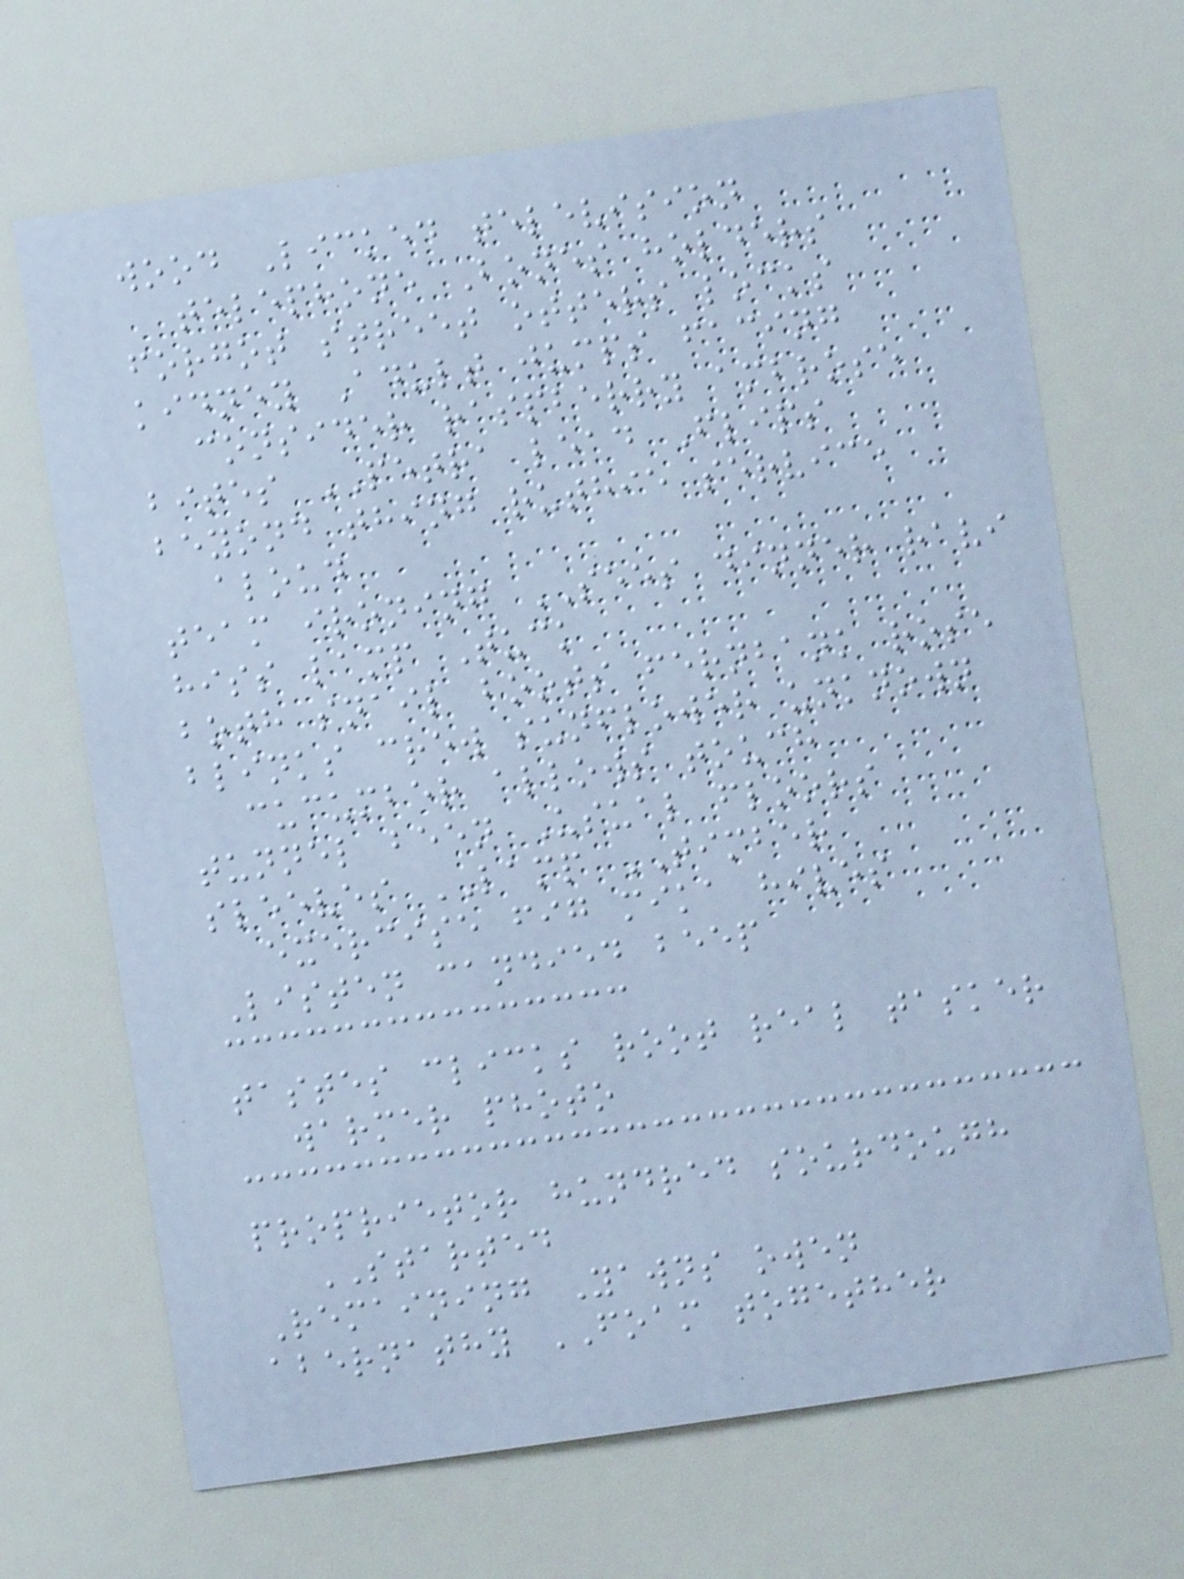wood Licked television
telephone Bones holders
forgot street otters locks
kidney Adult jumps facing
consider raspberry ambrose
bites PETRA lead Flips
beyond thing ruthie service
aloud
team ironing SEES dinner ravi
hiss lamp Tuck
both snail boots fernbank rose
blinks crew sunflower unknown
cucumber allows touch
tunnel been Usual floors
sleeves LAMP TIMBER
exercise fig mika hives
Listen candied beep
tastes clicks root real tasker
warmer photo
proprietor hundred sourdough
STARTED
Remaining Yawns owen
abernathy FOAM together
